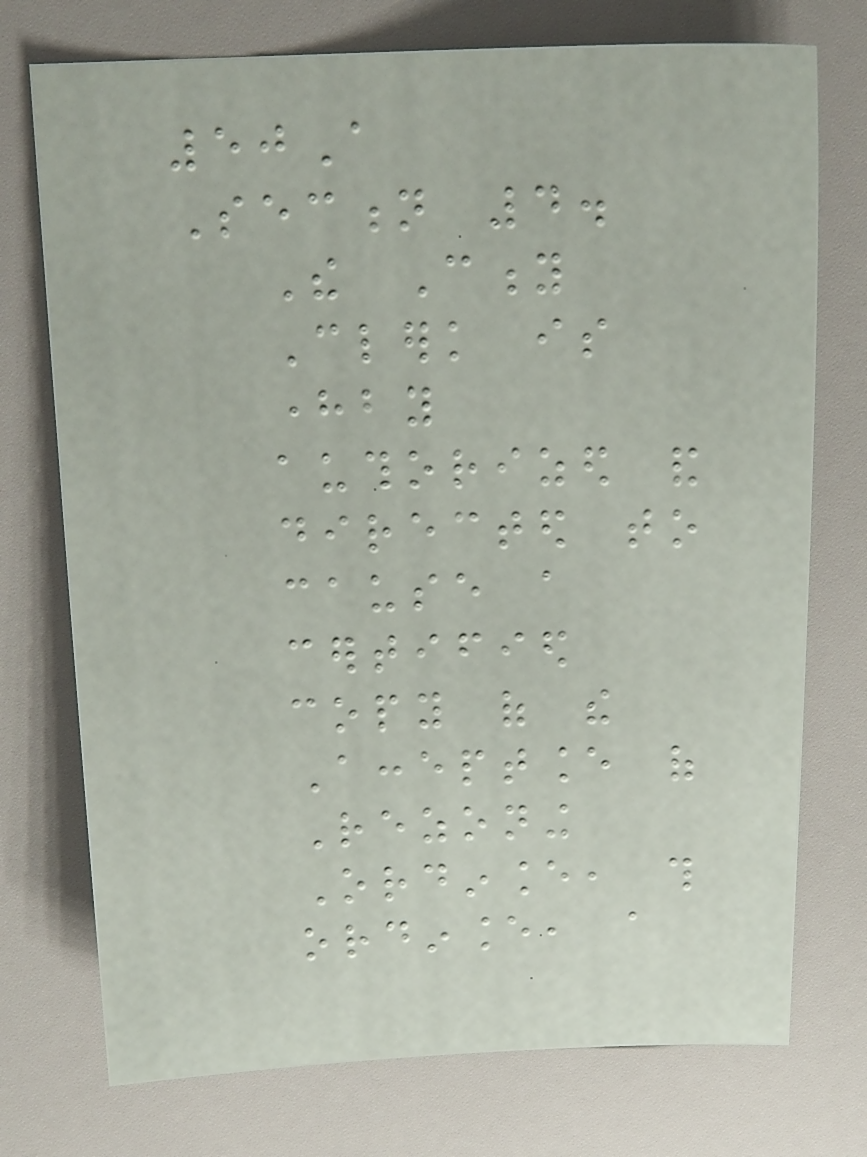50A
Section 4.
The City
Clerk is
hereby
authorized and
directed to
cause a
certified
copy of the
Acceptance of
Rezoning
Ordinance, this
ordinance, a
